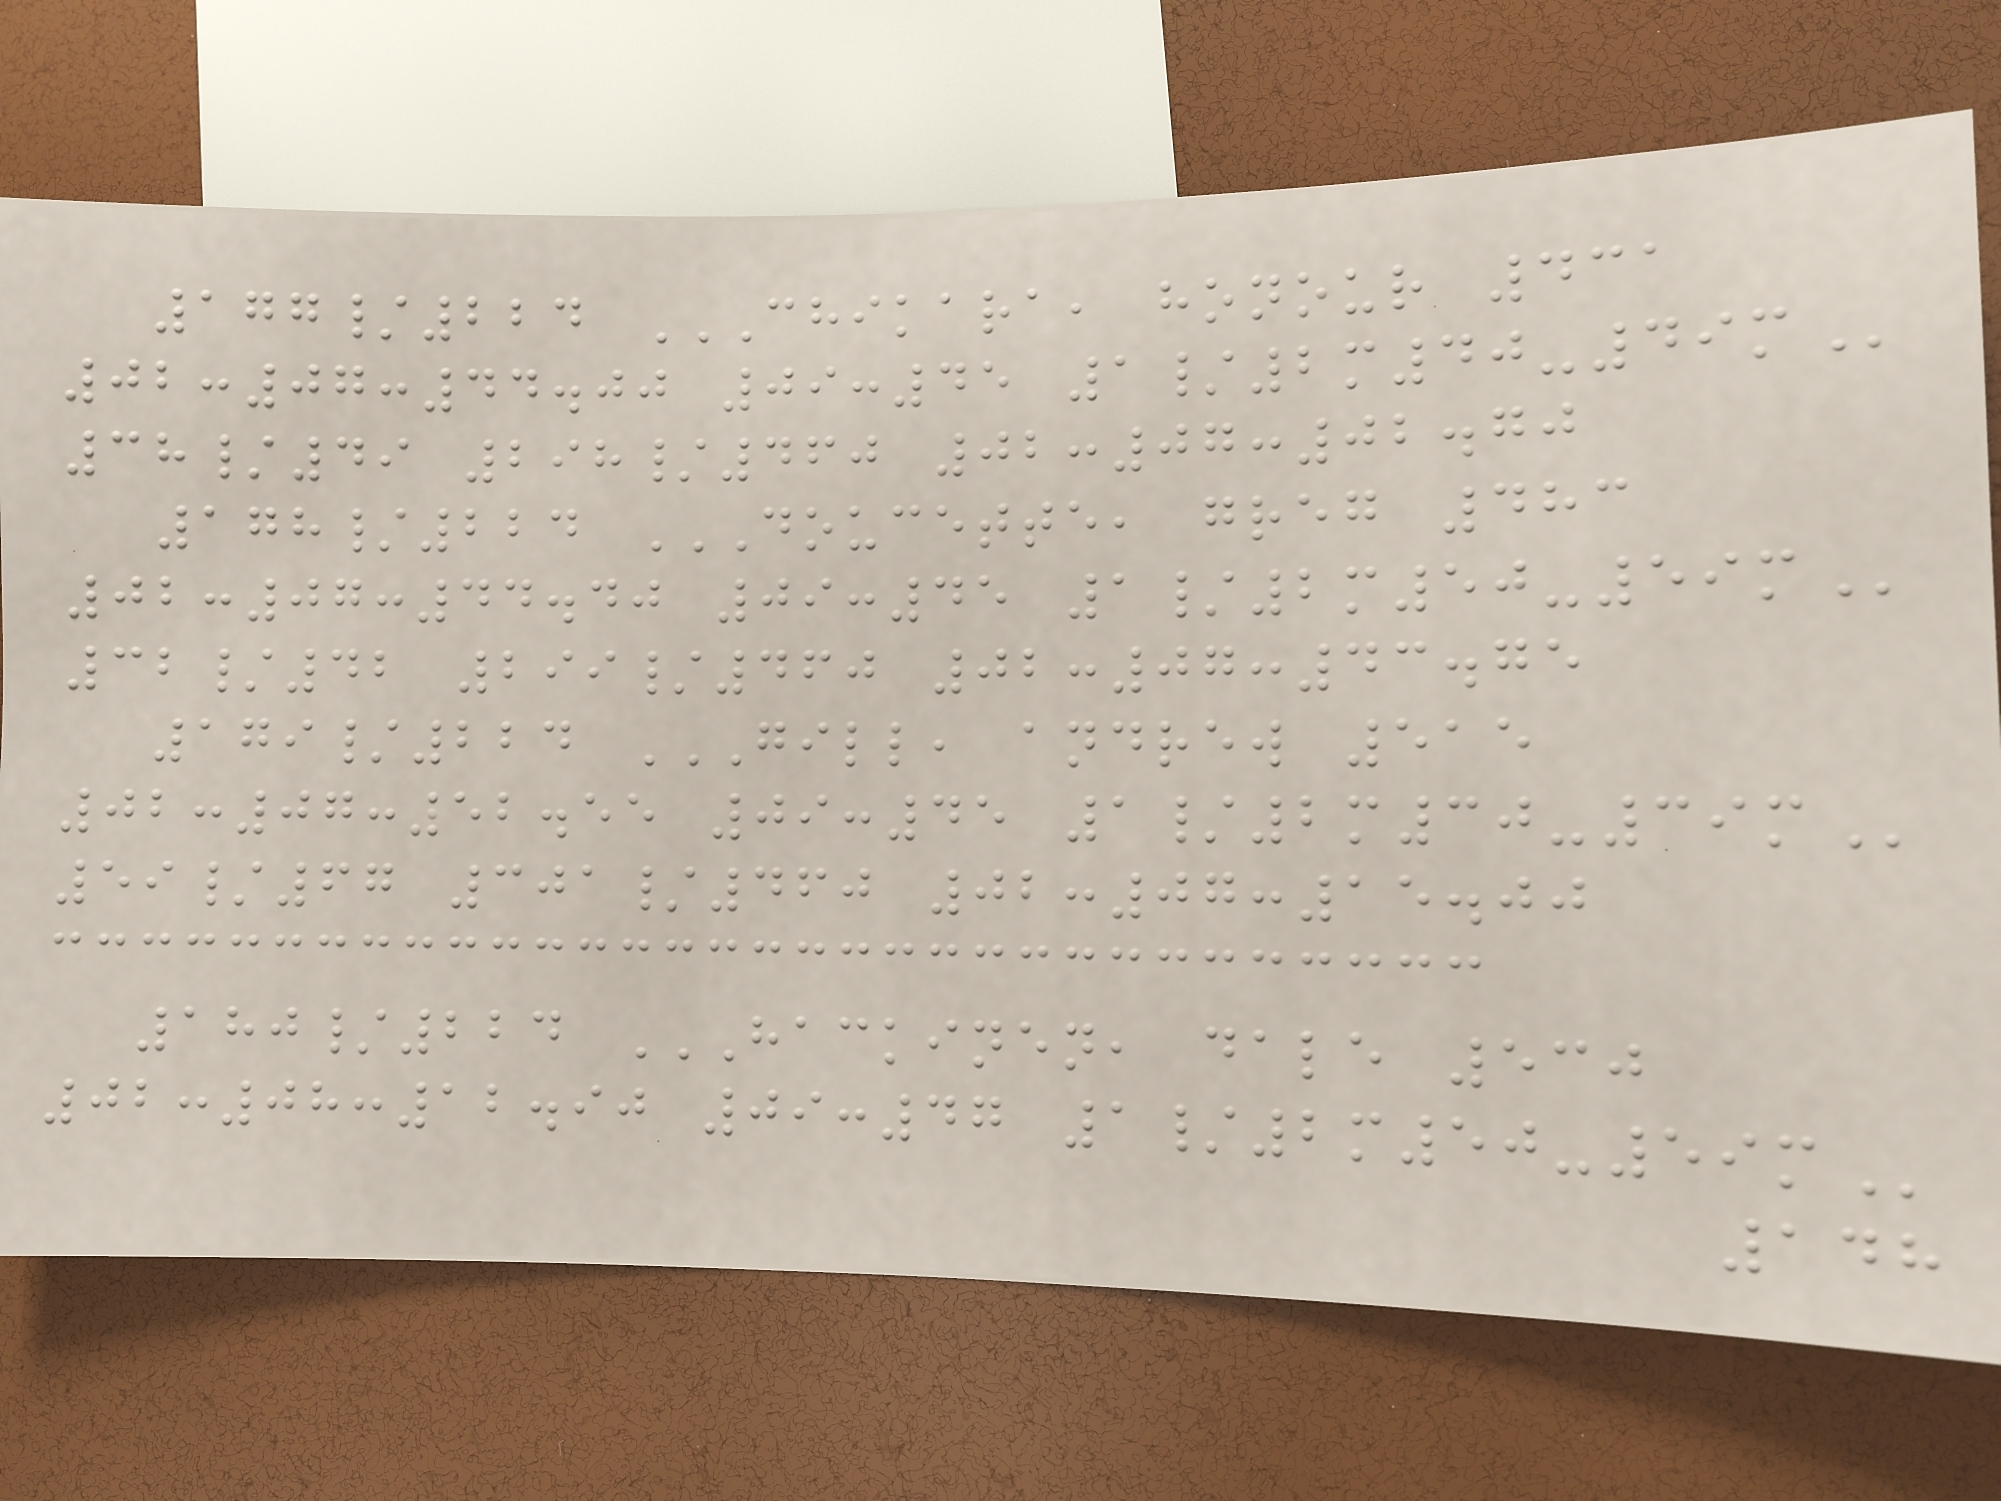177/224 CHIKARA, HONOUR 431
02:07:44.00 09:45 1/2M40-49M
38/49 298/460 02:07:02.70
178/224 DOUCETTE, GREG 483
02:07:44.40 09:45 1/2M50-59M
32/42 299/460 02:07:43.75
179/224 GILL, ANDREW 515
02:07:52.55 09:45 1/2M30-39M
59/67 301/460 02:07:15.00
180/224 HACKINEN, DALE 530
02:08:12.90 09:47 1/2M50-59M
148
